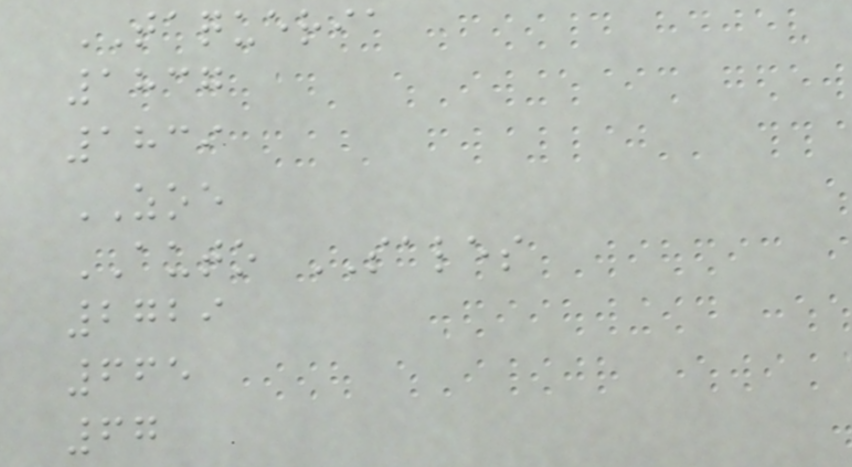TAQUERIA
1837
1839
ZOE
AUTO SALES
2729
665
67
